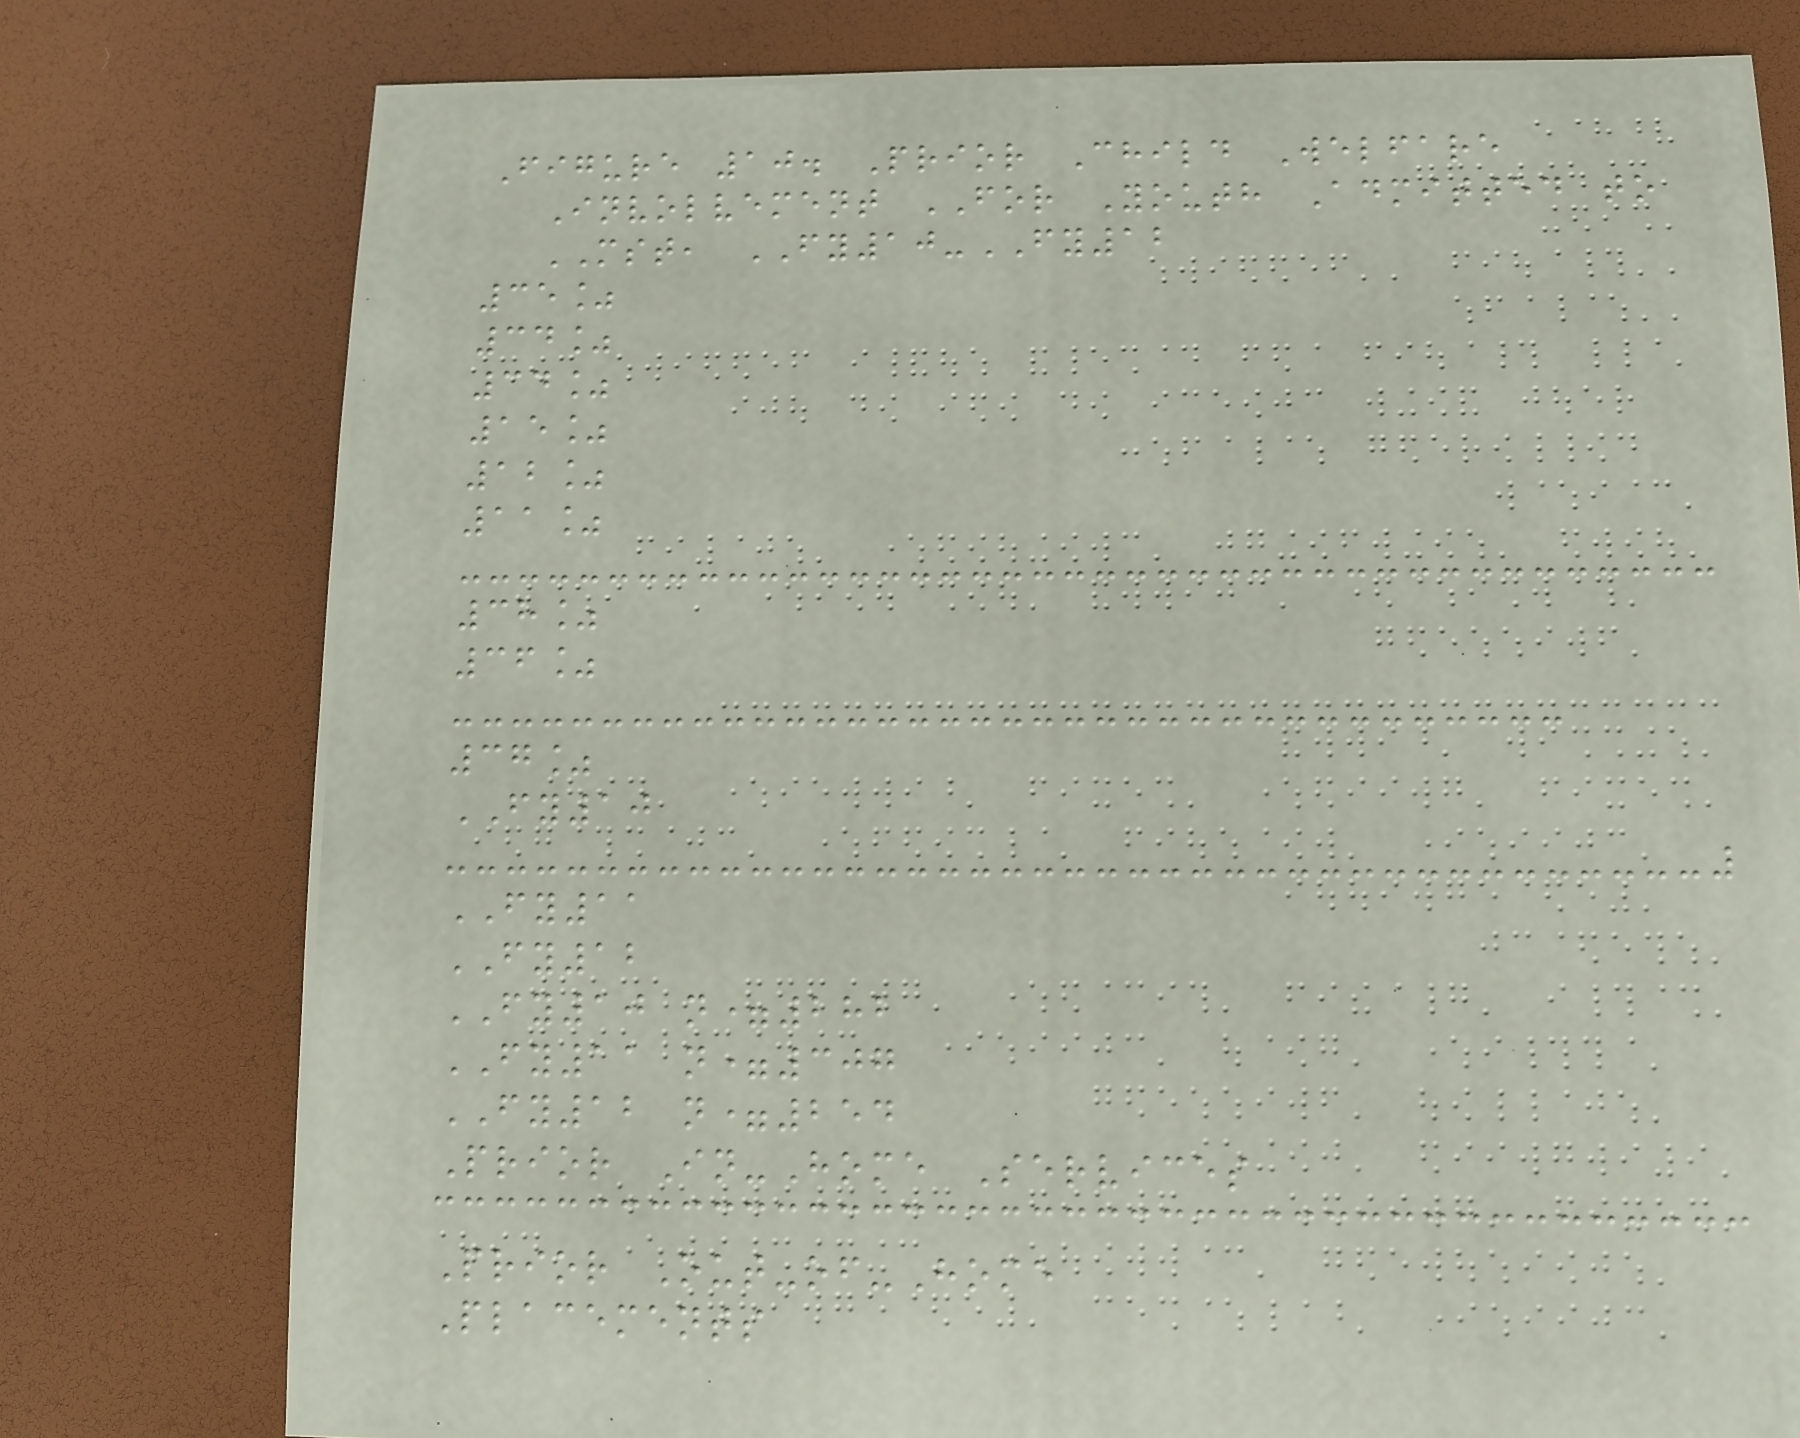Figure 10. Prior Child Welfare
Involvement FOR Youth Admitted to
MST, FY10-FY12
35%
34%
34%
15%
12%
11%
38%
36%
37%
FY10
FY11
FY12
FY10 n=282
FY11 n=307
FY12 n=254
Prior In-Home Services
Prior Out-of-Home
Placements
